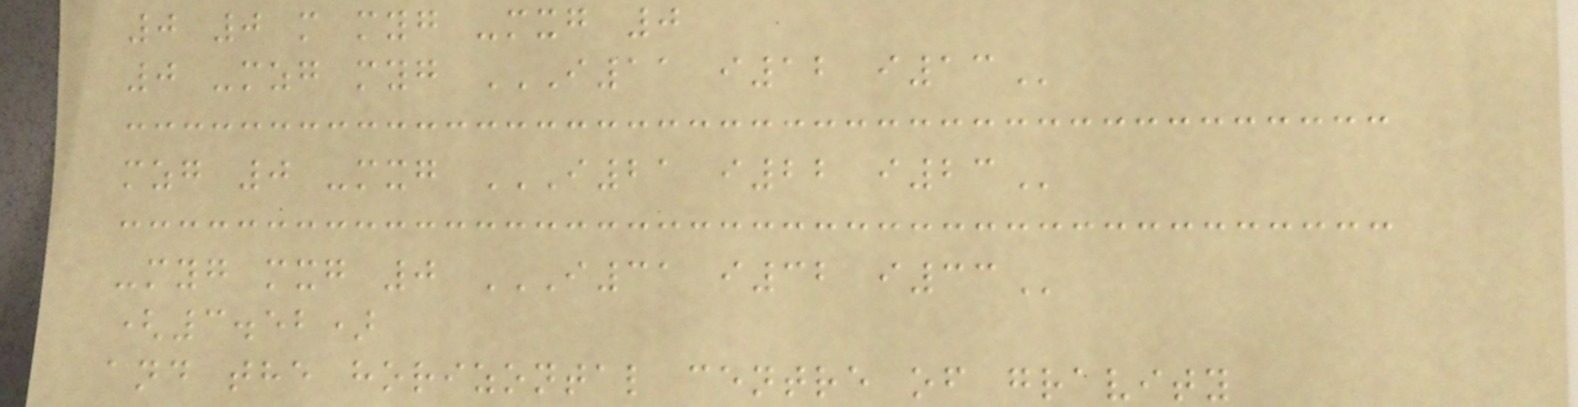0 0 m myg -mxg 0
0 -mzg myg I11 I12 I13
mzg 0 -mxg I21 I22 I23
-myg mxg 0 I31 I32 I33
(3.52)
and the horizontal centre of gravity
